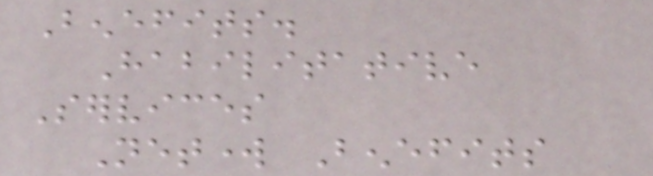Benefits.
Habilitative
Services
Network Benefits
